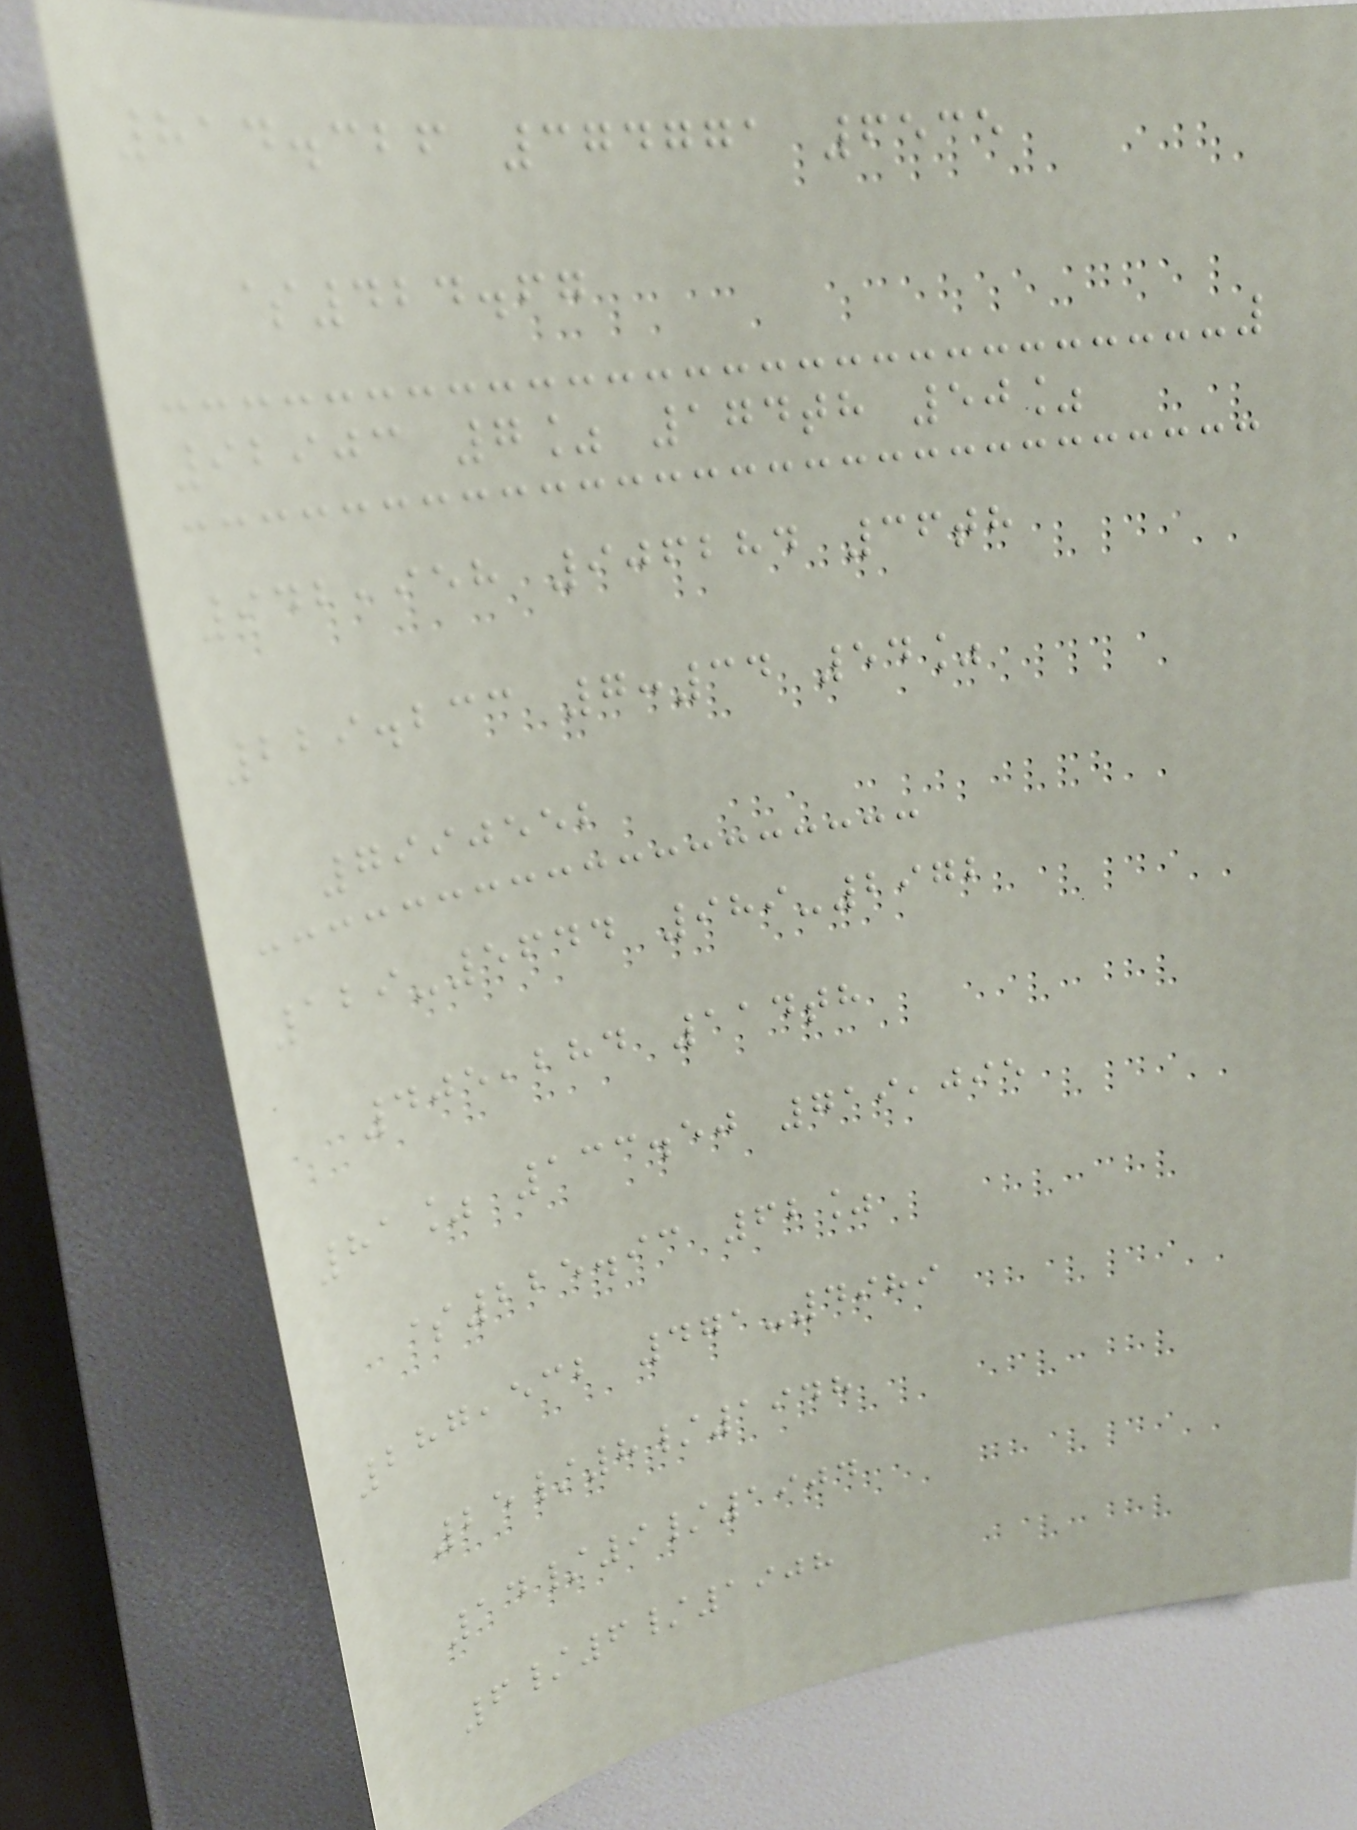814.326 374771 6535
$424.67
92903 7% 174th 50%
942,958 906284 36th
229.233 7:34 54%
7990552
129-5644 989-2972
405,284 114th
81% 133.50 719,095
$225.93 62%
287,532 471-4989
25/8/1948
14/9/1904
6/6/1908
